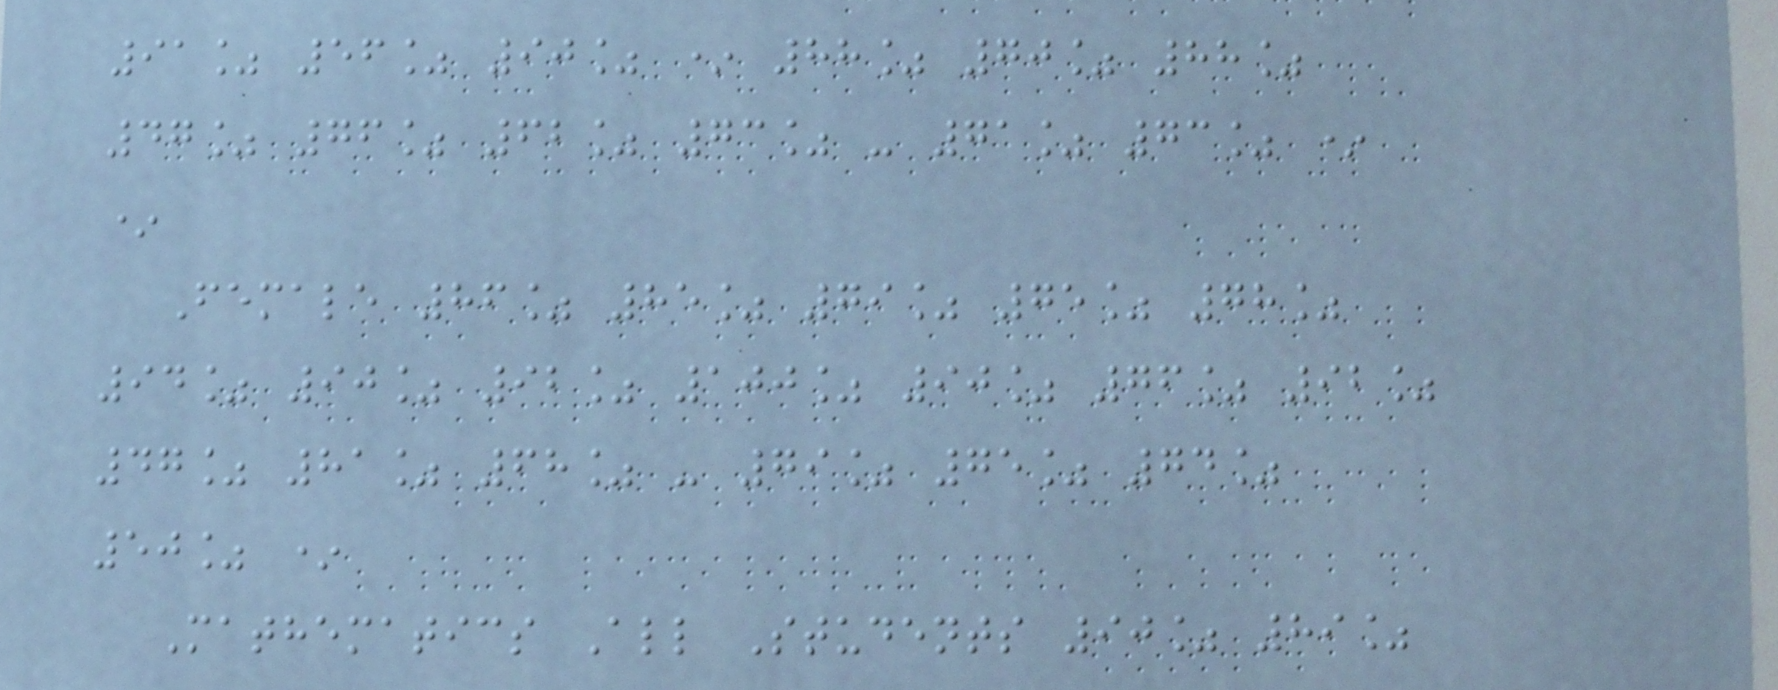91% 56% 90% * 88% 70% 88%
47% 76% 62% 73% - 71% 73% *
*
Female 86% 85% 79% 75% 78%
94% 90% 92% 100% 90% 76% 92%
47% 81% 68% - 79% 75% 74%
50% *
Mathematics All Students 90% 89%
